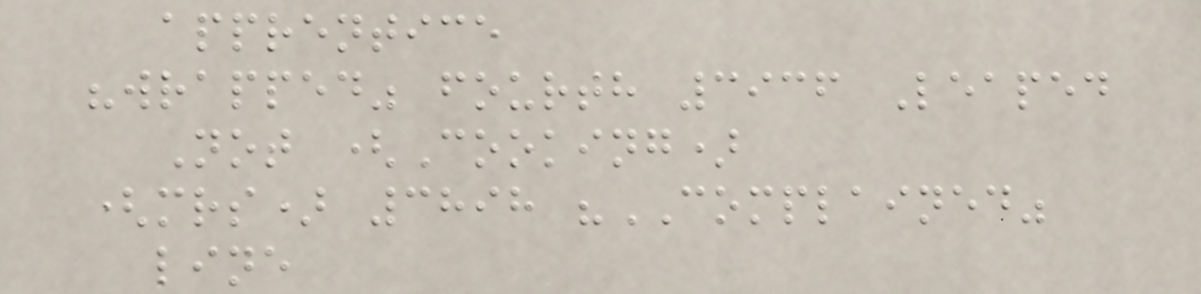apprentice
"wrapped" fourth 3936 Leaped
Not (Cooking)
(mrs) 3898 "COMPLAINED"
line
